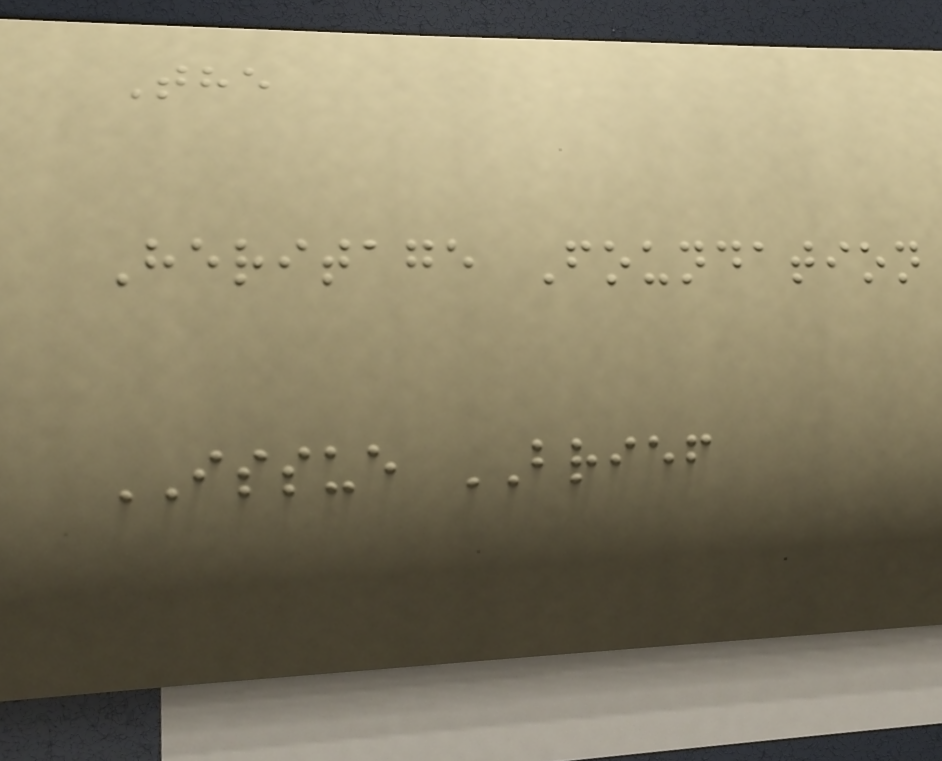The
Heritage Foundation
ISSUE BRIEF
